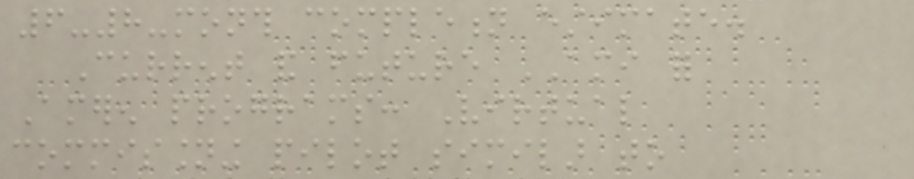6-8-month completion estimate.
Current and future AMI for
Ameren programs: Virtual
commissioning pilot similar to
